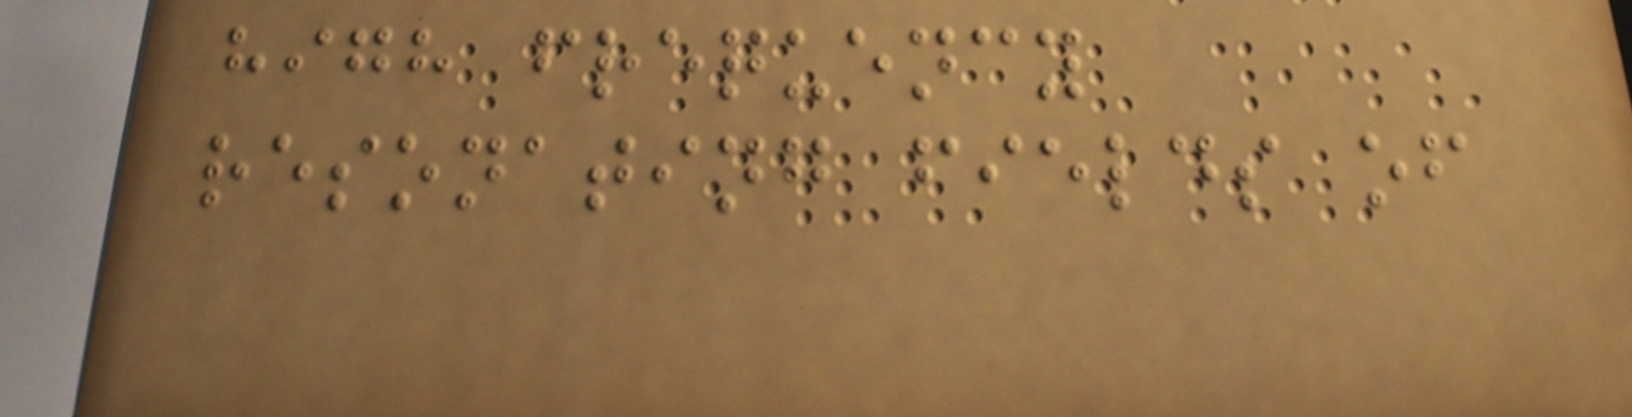high frequency
resonating fields of
